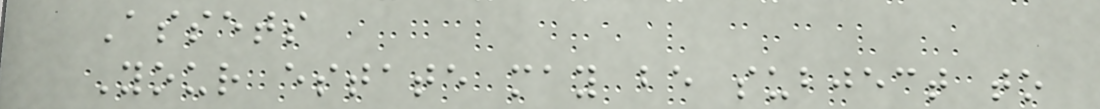Assets
Your estate may be subject to
